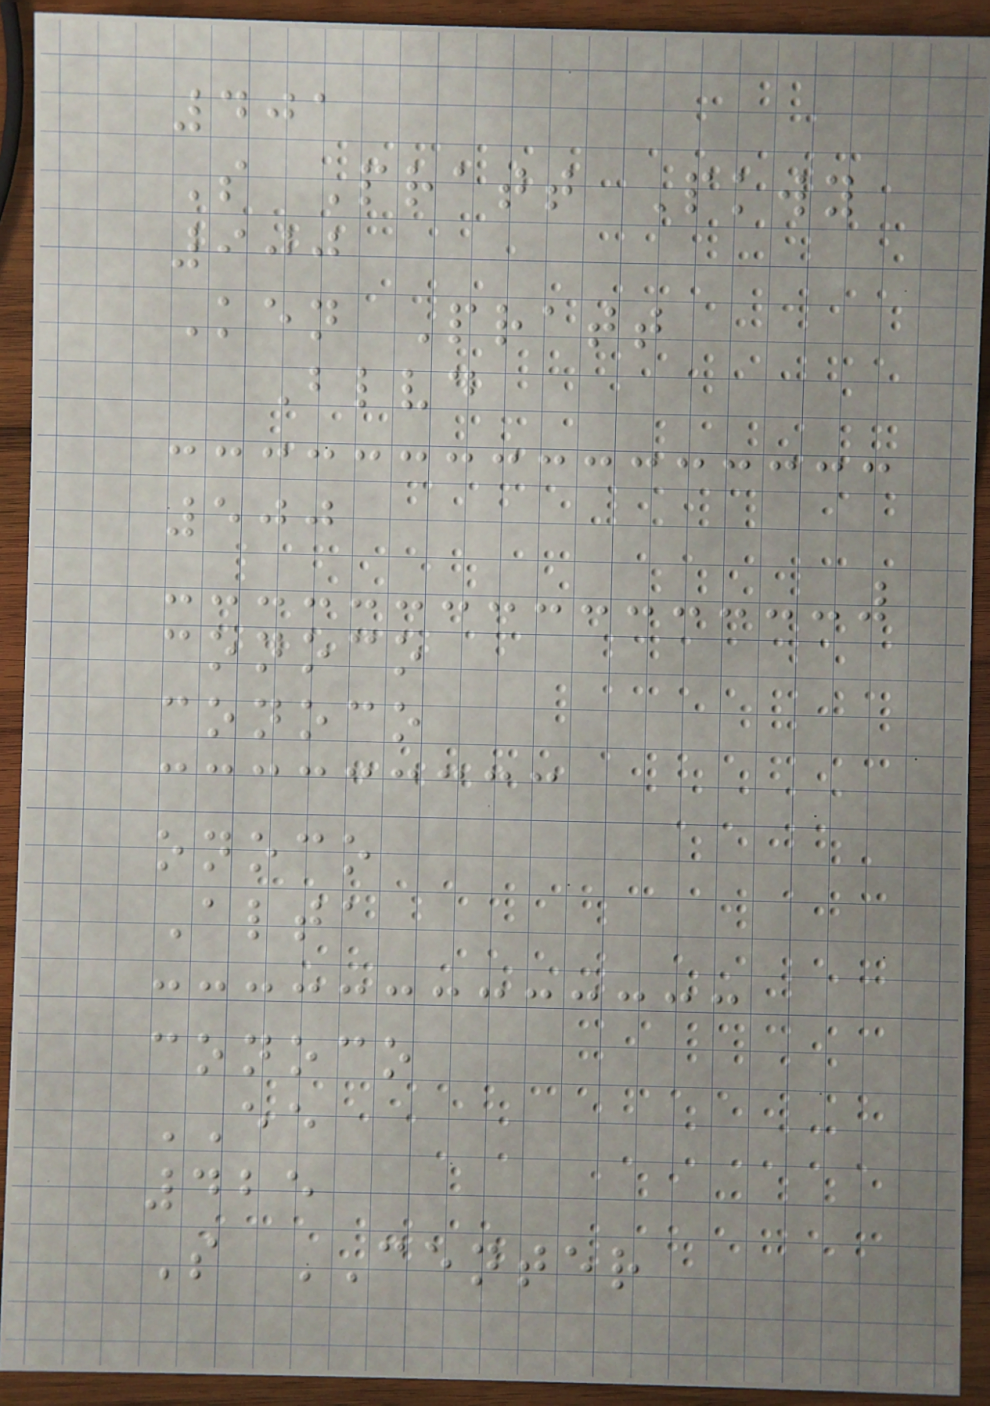401
S Pratt Pkwy
900
Ken Pratt
Blvd
500
conoco
conoco
onoco
Alta
conoco
EE
425
S CENTER
